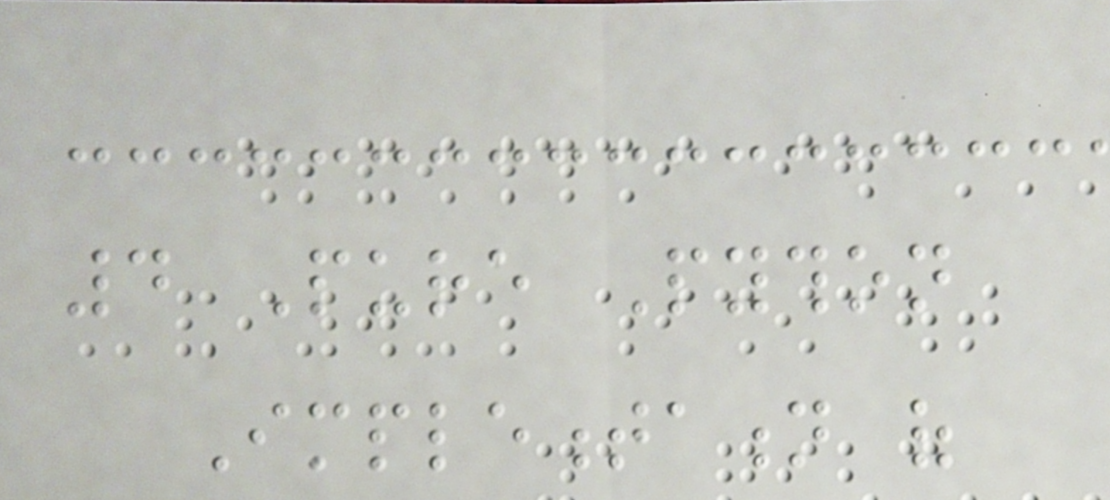4 Pure Python
Implementation of
